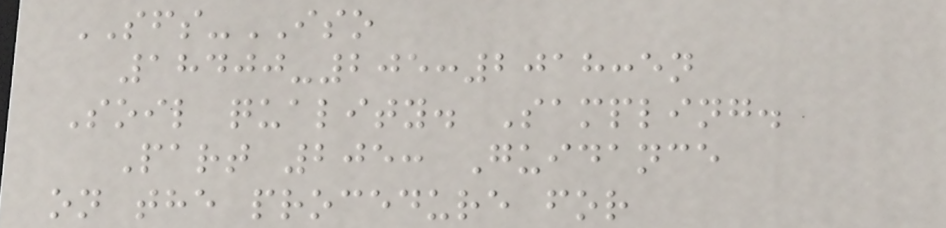SFS-ISO
18400-205:2018:en
Soil quality. Sampling.
Part 205: Guidance
on the procedure for
